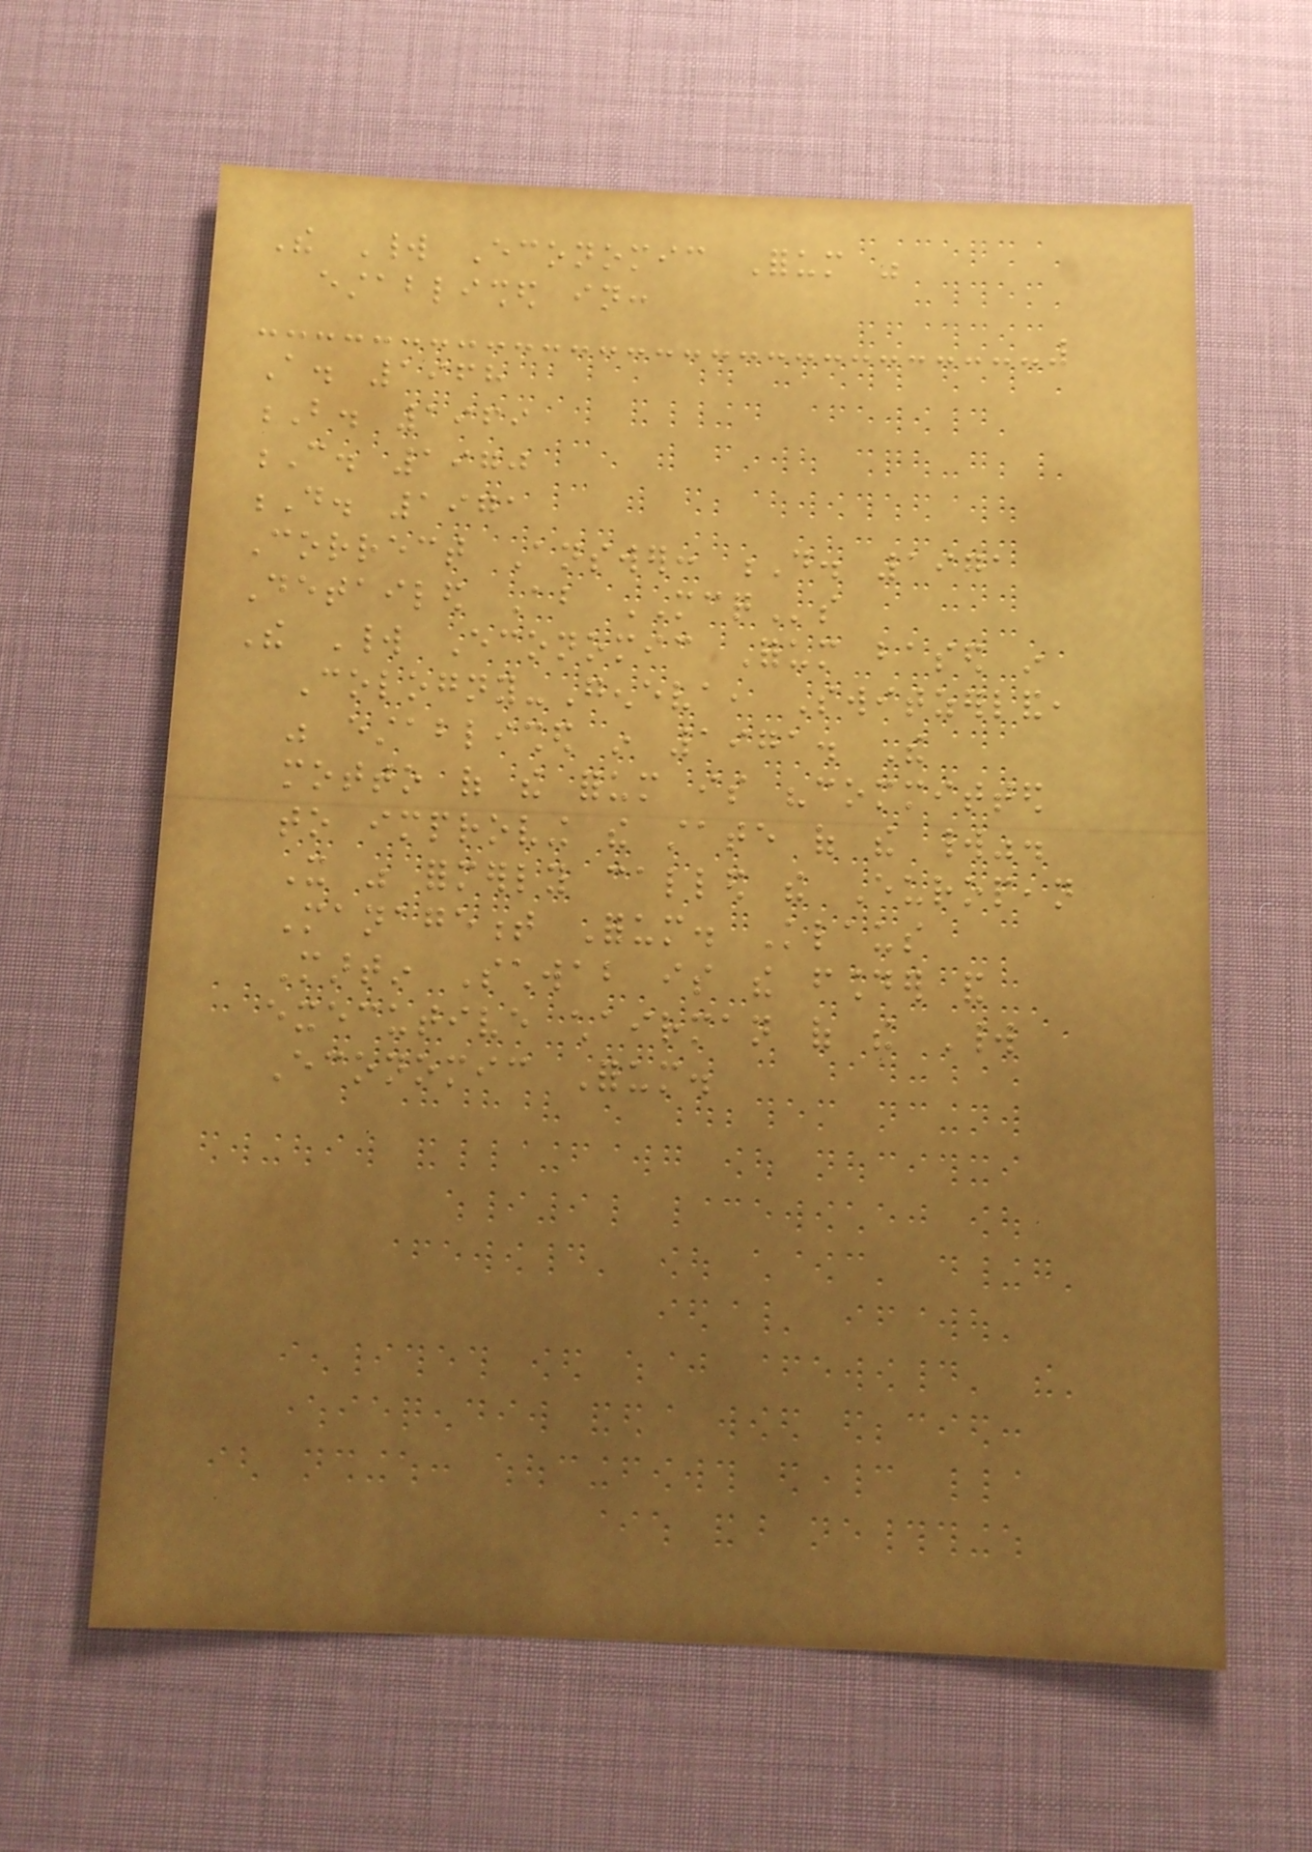The World Economic Forum was
established in:
A. 1968
B. 1969
C. 1970
D. 1971
Correct Answer: D. 1971
Detailed About MCQs
The World Economic Forum based in
Cologny-Geneva, Switzerland,
was established in 1971. The
motto of the forum is "committed
to improving the state of the world".
It was formerly called the European
Management Forum. Klaus
Martin Schwab is the founder and
executive chairman of the World
Economic Forum.
